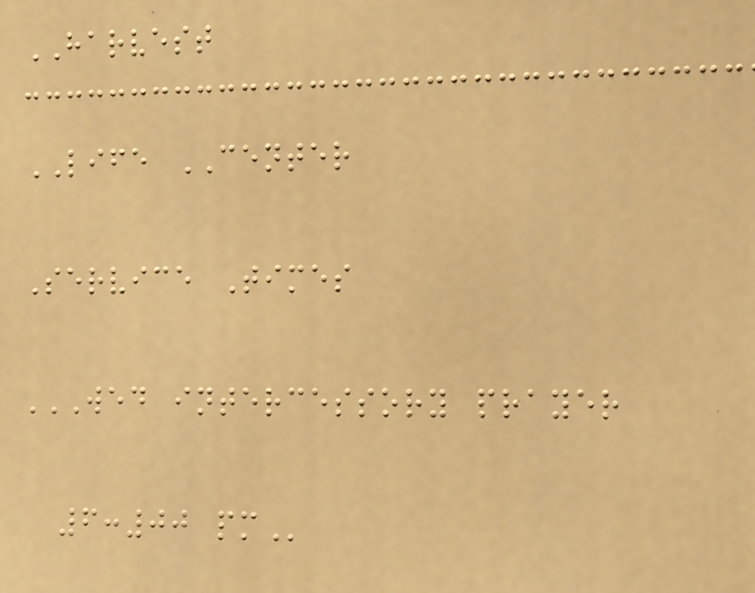HARVEST
LIFE CENTER
Service Times
WED INTERCESSORY PRAYER
6:00 PM
